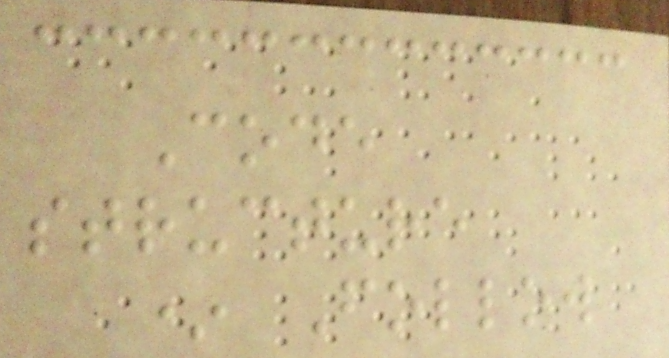Code
structure
* Follow
